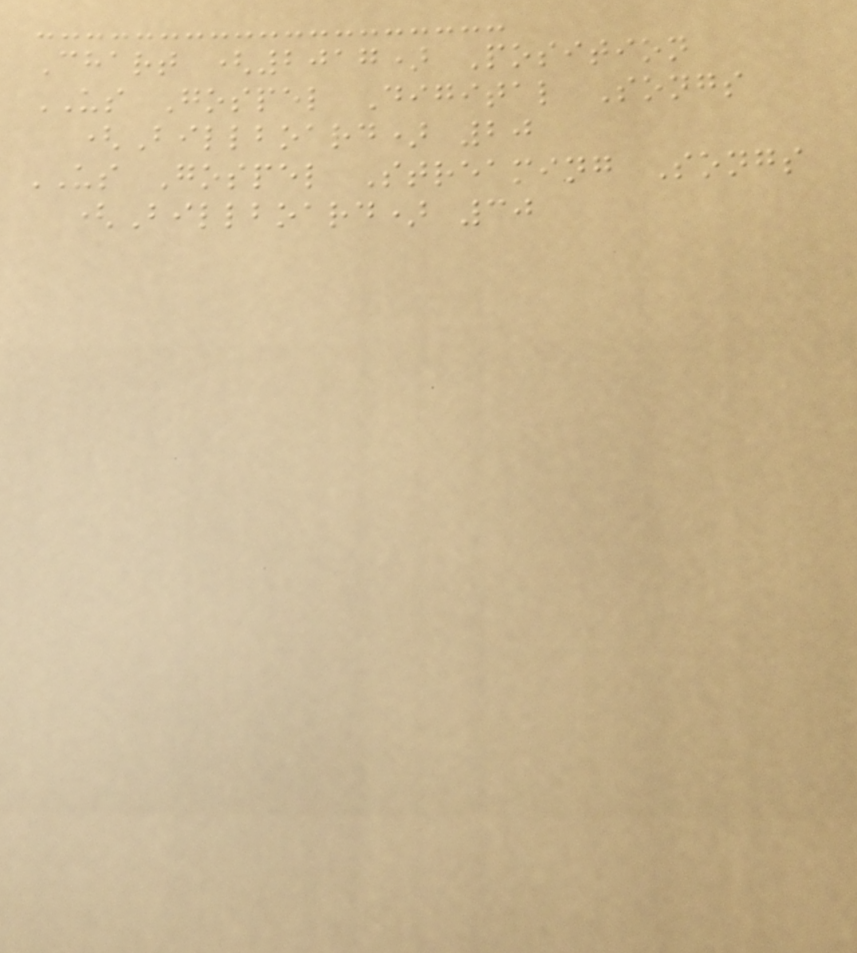Chart (2017) Position
US Gospel Digital Songs
(Billboard) 20
US Gospel Streaming Songs
(Billboard) 30
